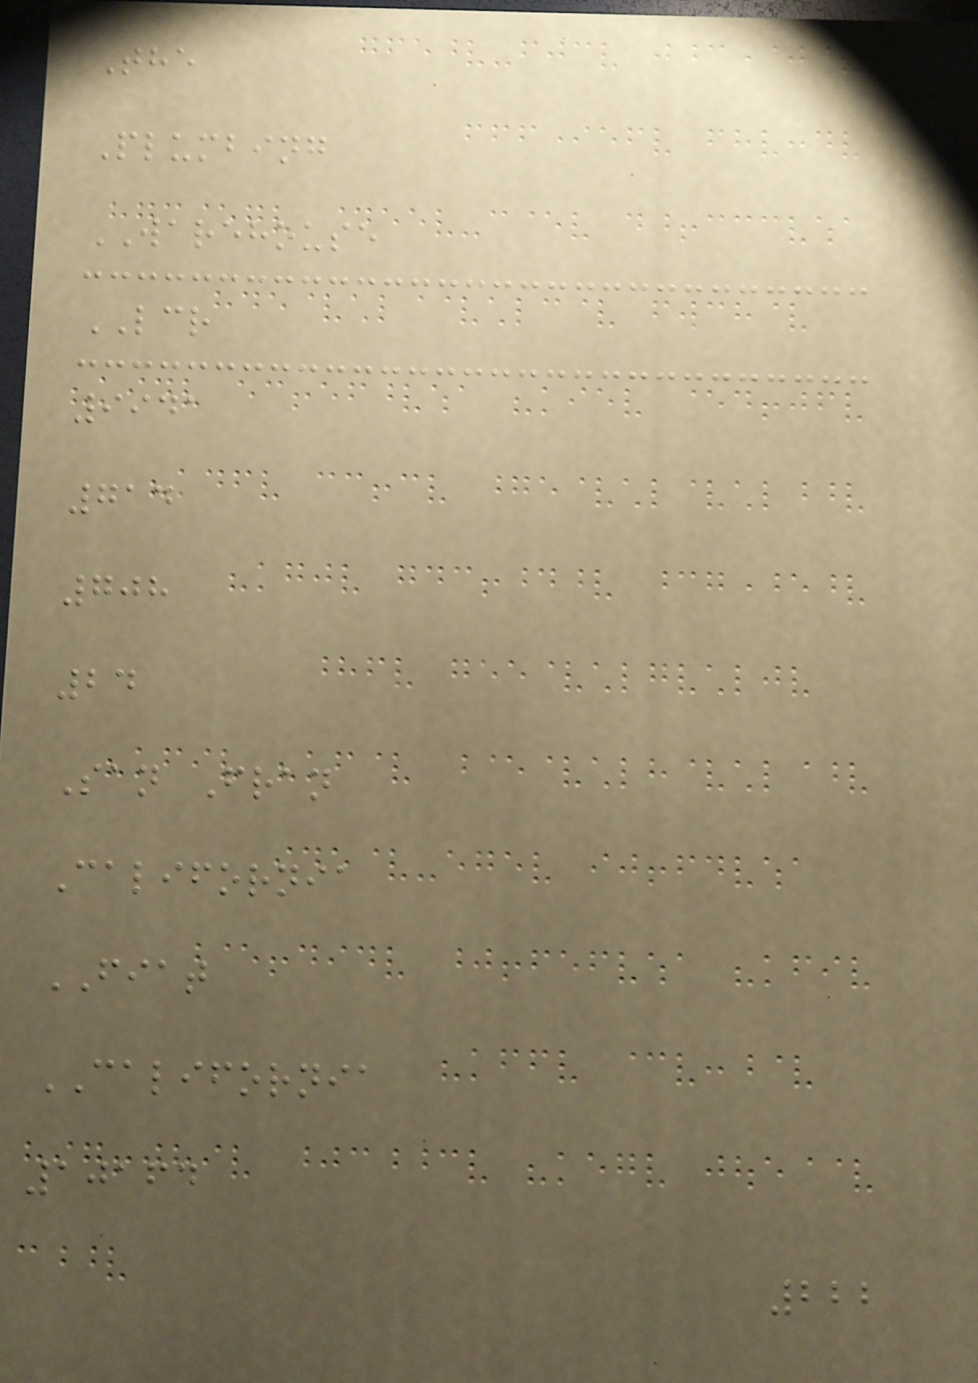The
Plumbing
WAREHOUSE
LCR
9941
714
708
24
San Fran
California
FIAT
CALIFORNIA
10164
222
